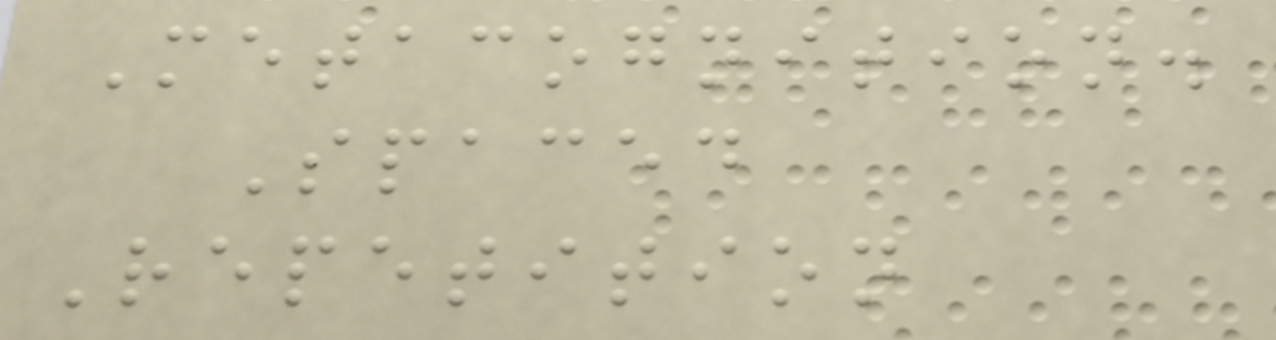Metacognition.
Spaced
Repetition
